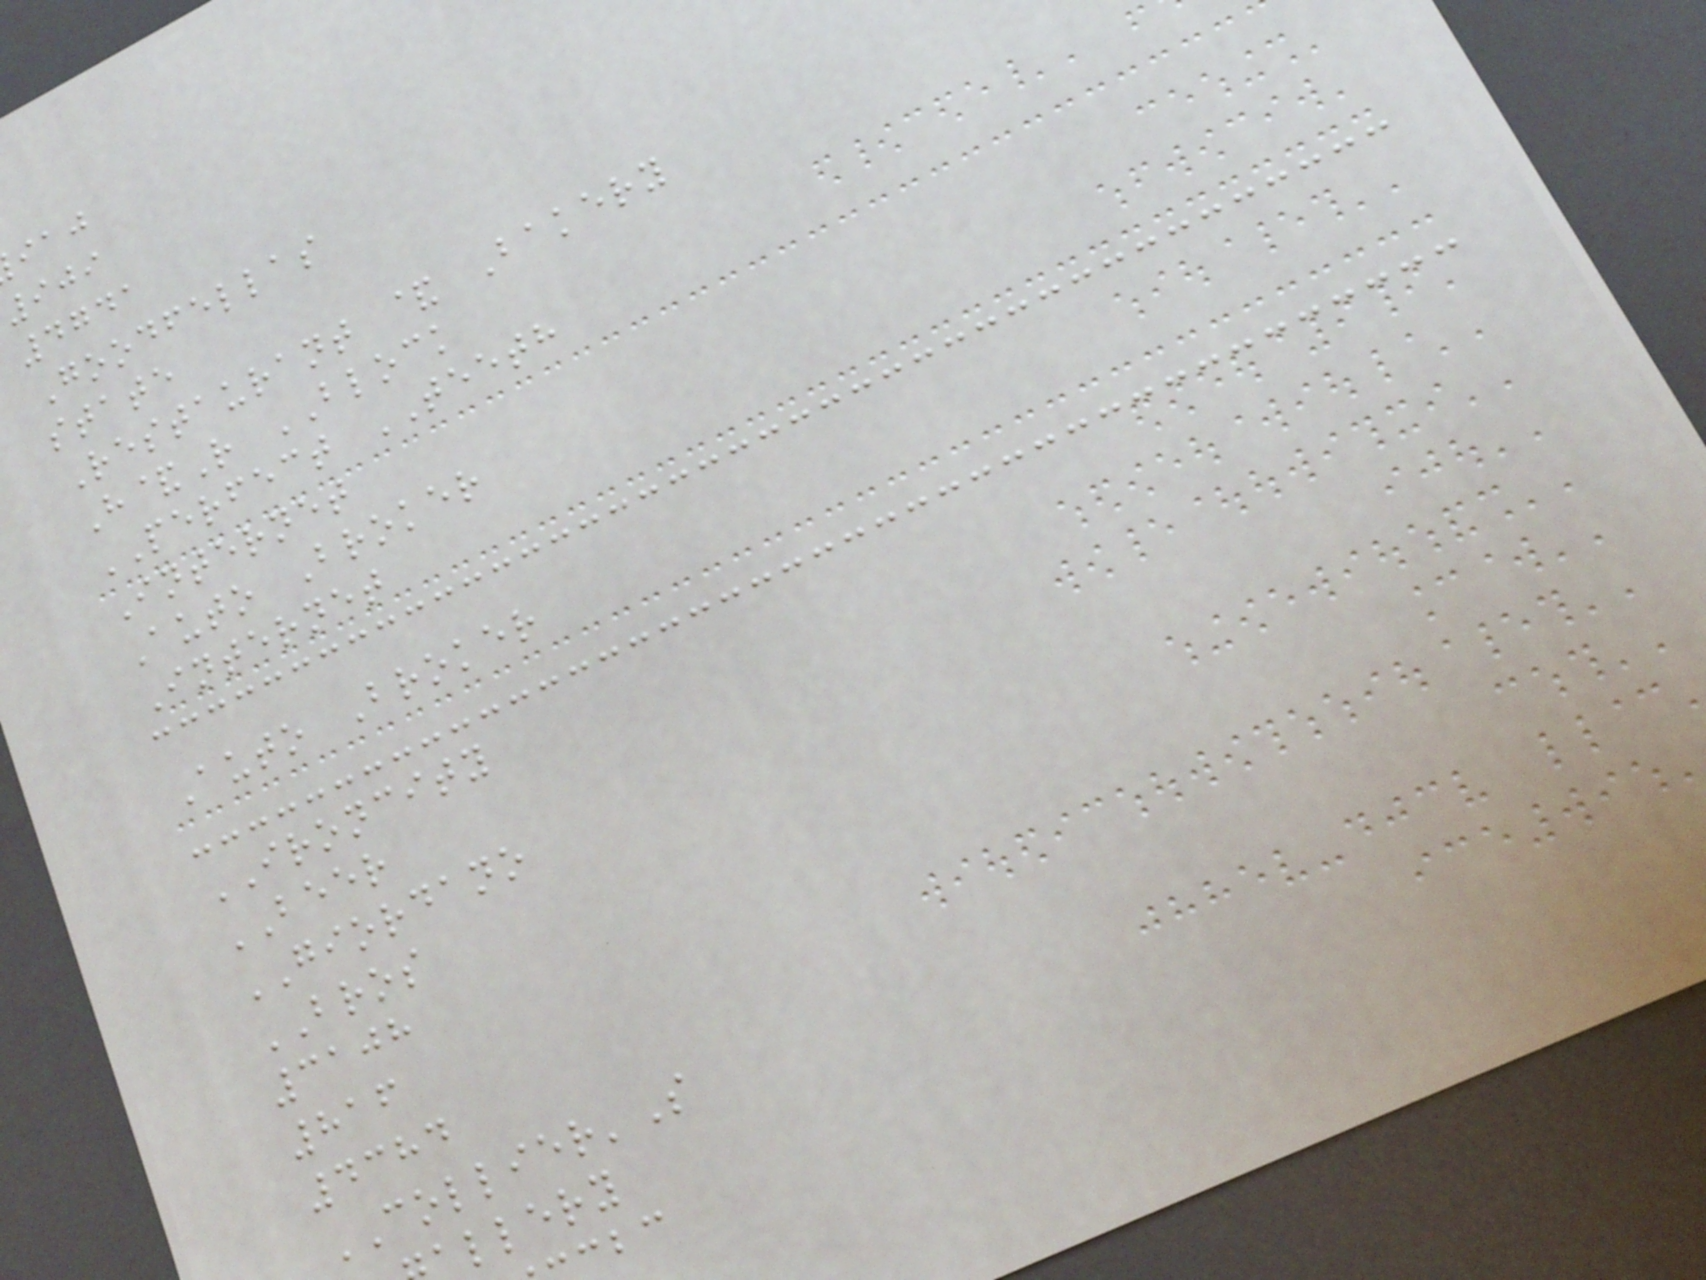909
4741
Goodfellas
state
Restaurant & Bakery
H&R BLOCK
PERFECT TEETH
Internet
Auto Broker
Internet
Auto Broker
IRONCITY
BEER
GIORDANO
BROS
3108
816
4384
COLLIER'S
llery
